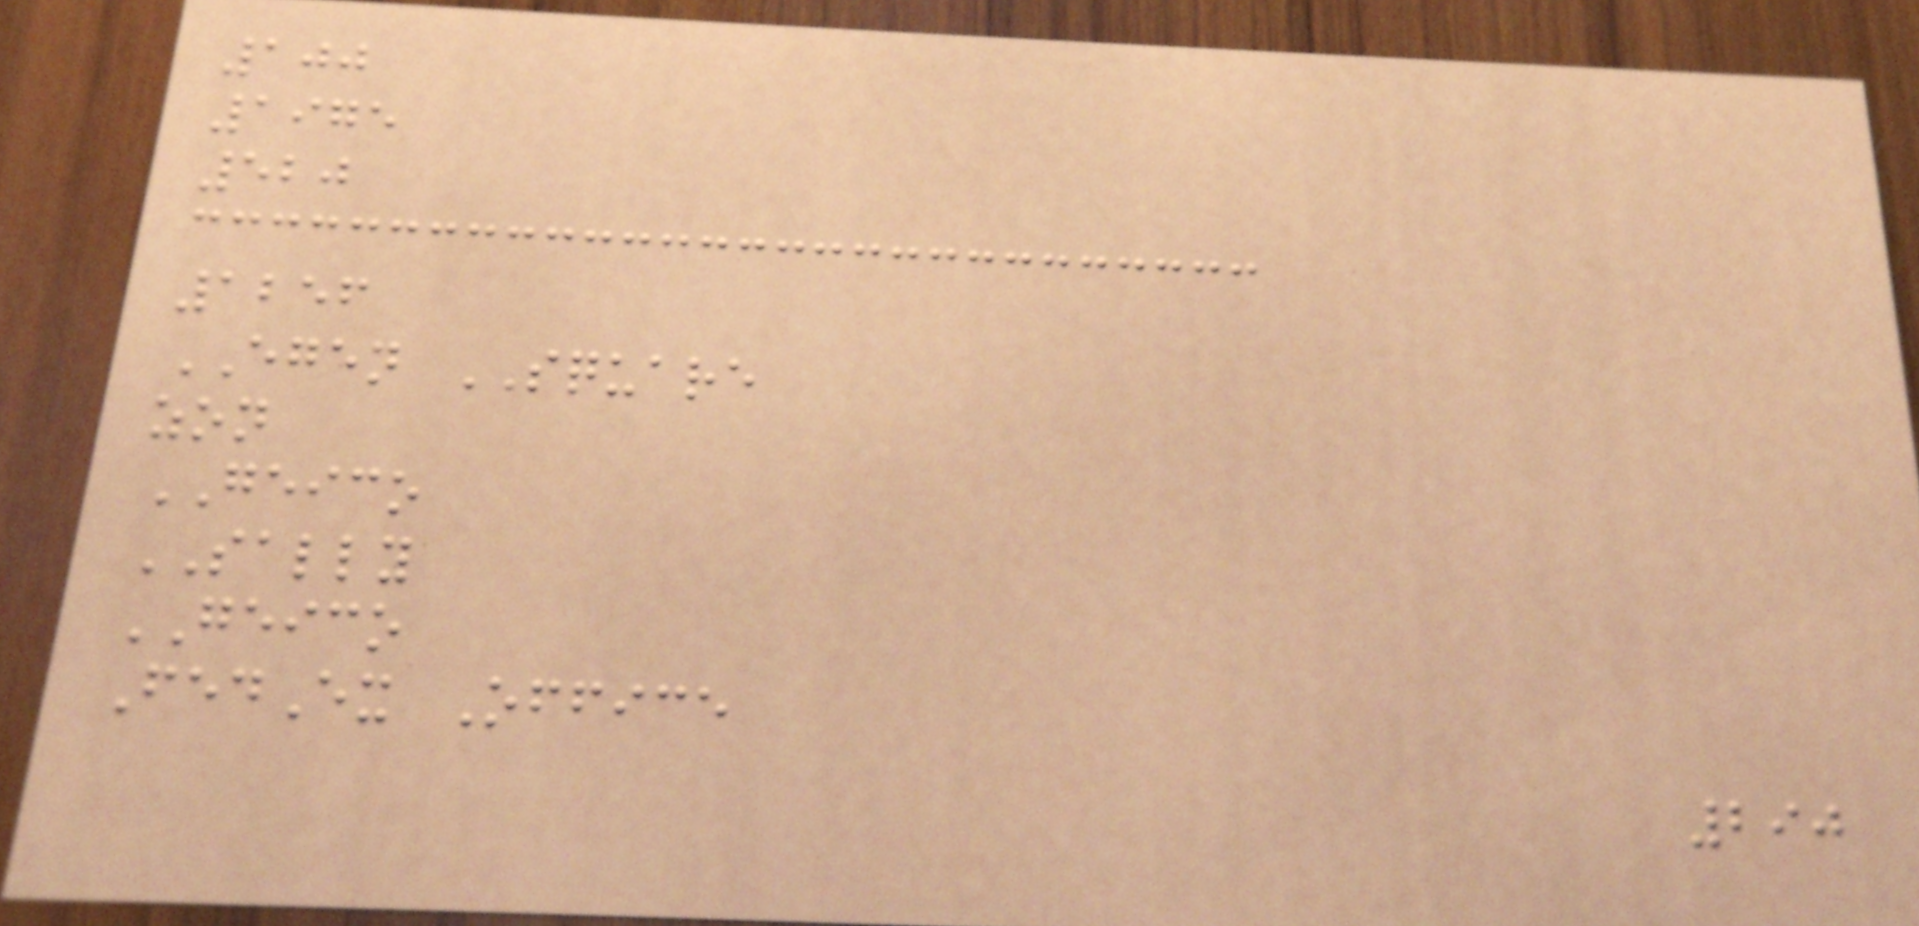100
1975
520
1256
EGEN SQUARE
zon
GEICO
SALLY
GEICO
FedEx Office
290
